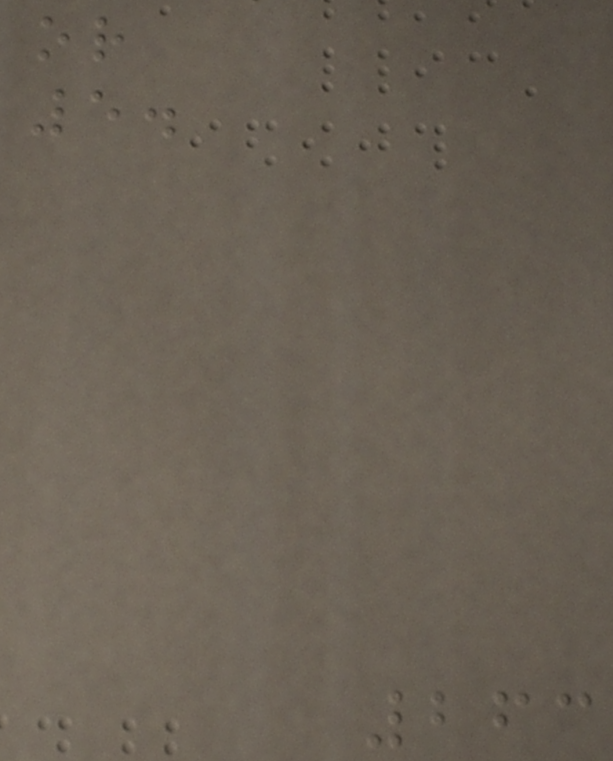or
5.
263
